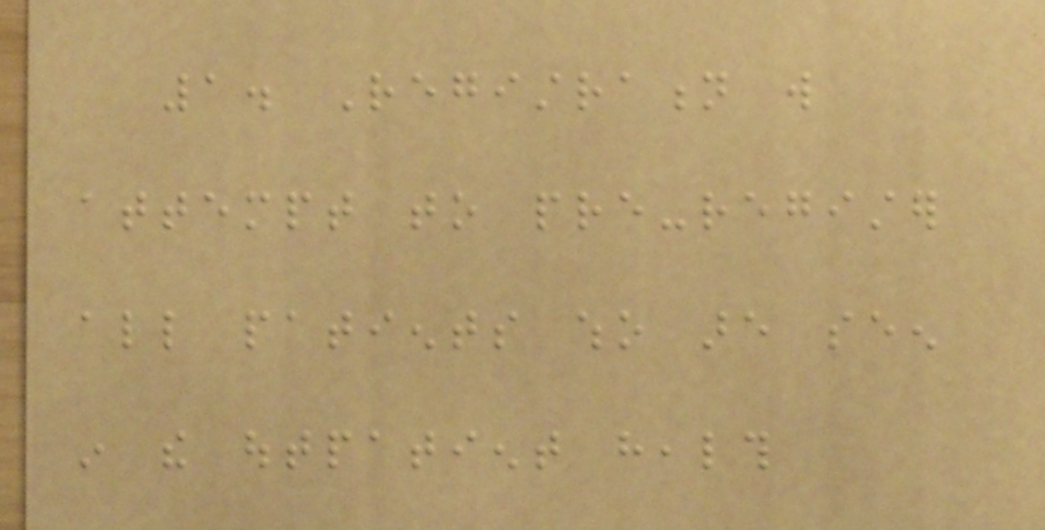1. Registration will
attempt to pre-register
all patients who are seen
in the outpatient health
